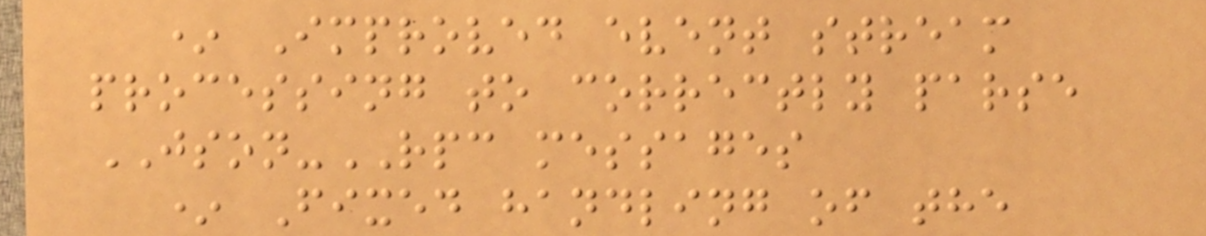* Improved event stream
processing to correctly parse
JSON-RPC messages
* Fixed handling of the
